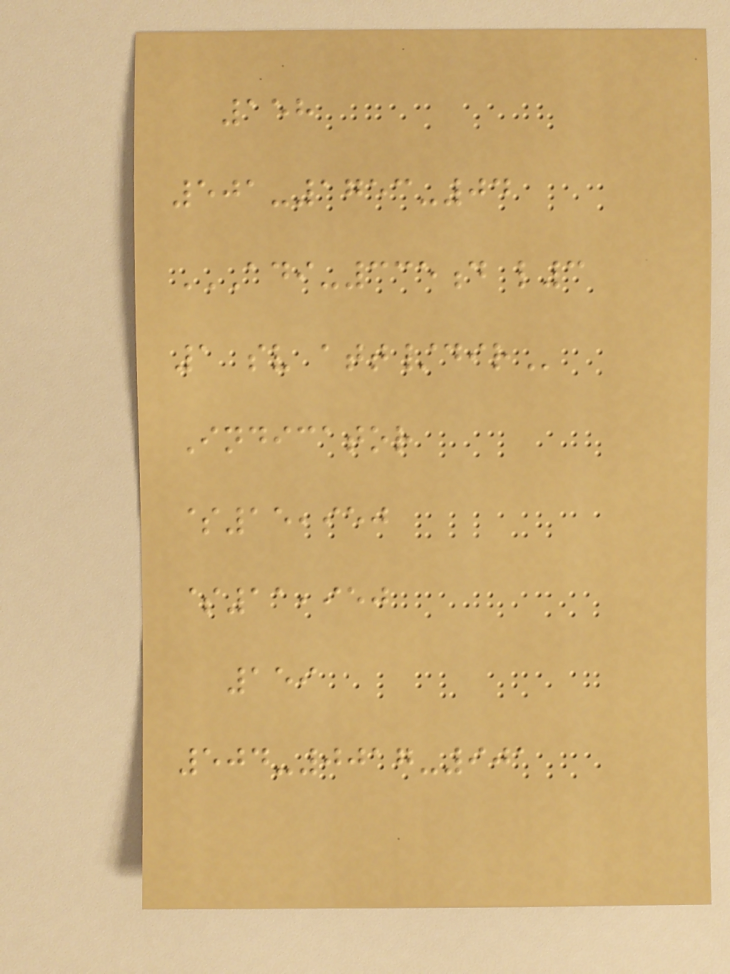158
501-1753-04
ADI-335D L3
1 SV ATT/DIR
Indicator
$15,950
$11,950
159
504-0017-901
